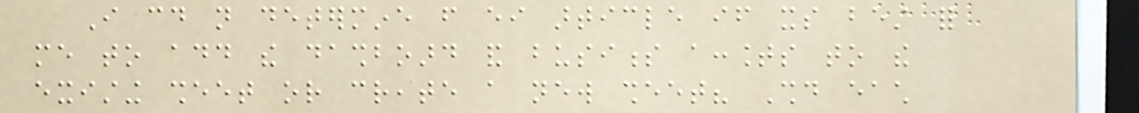I could not determine from either article if its best for
me to add the dashboard and business accounts to the
existing sheet or create a new sheet? Should each
